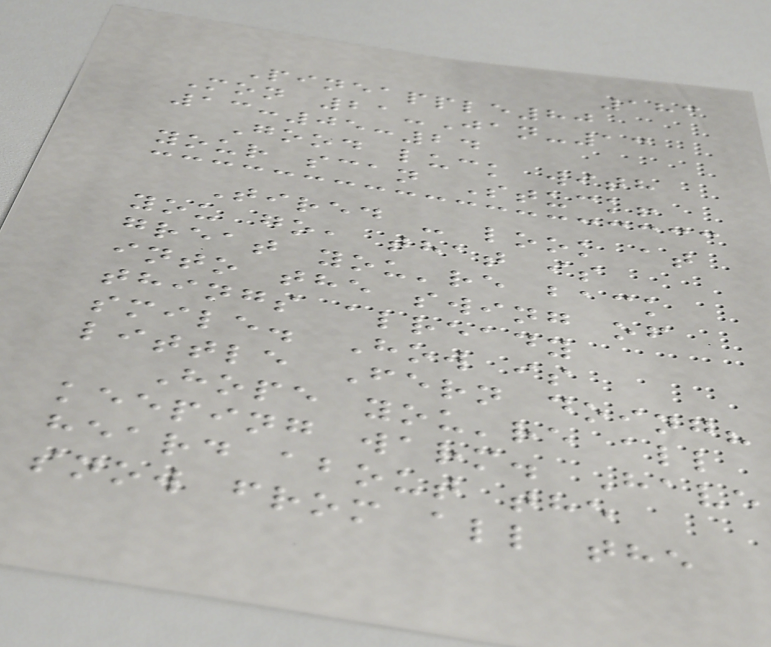183
Pineapple80
Mon 21-Jan-13
13:05:24
Good luck with
your scan Stuck!
Tired - look at
you go, that is
great you're back
into the swing of
things already
smile. How is
little Fern doing?
Hope you're all
keeping warm. Have
heard about the
snow from all the
